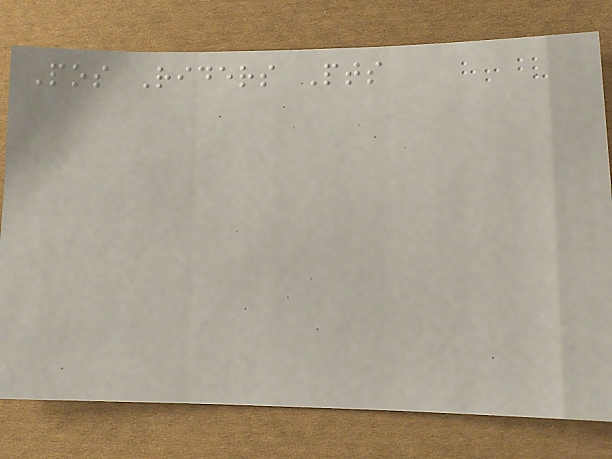Pos Riders Pts
